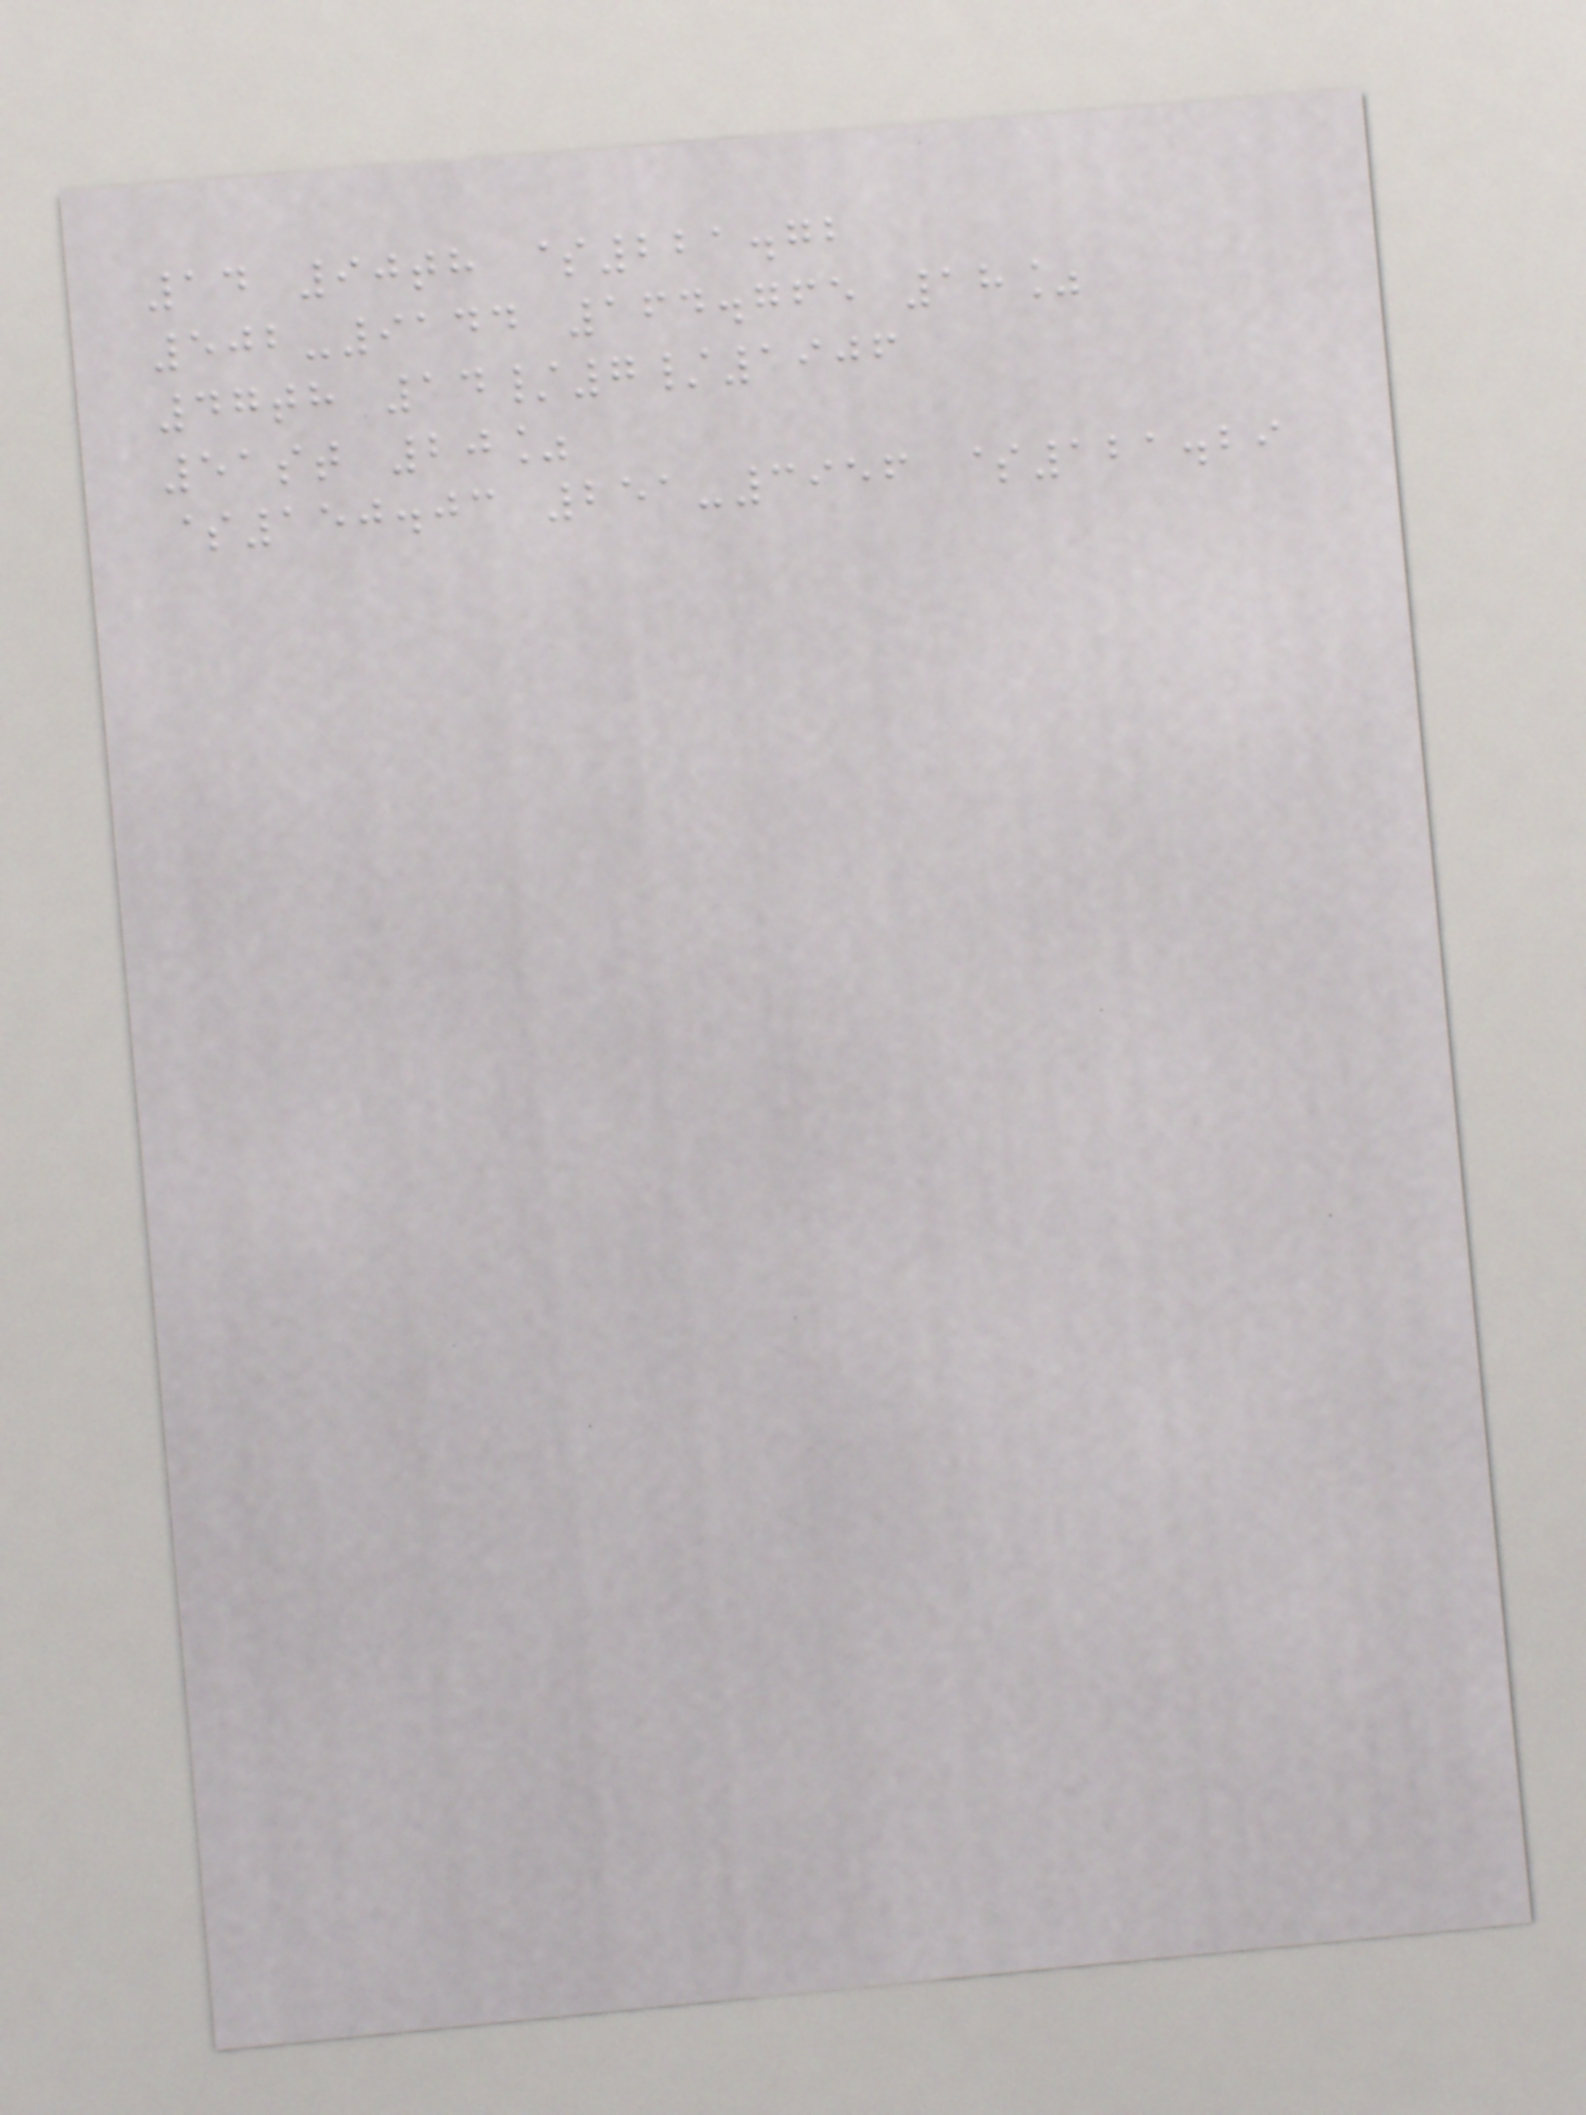14 90th $221.72
502-9144 164.765 18%
47th 14/7/1906
51st 20%
$150.03 251-3956 $121.29
